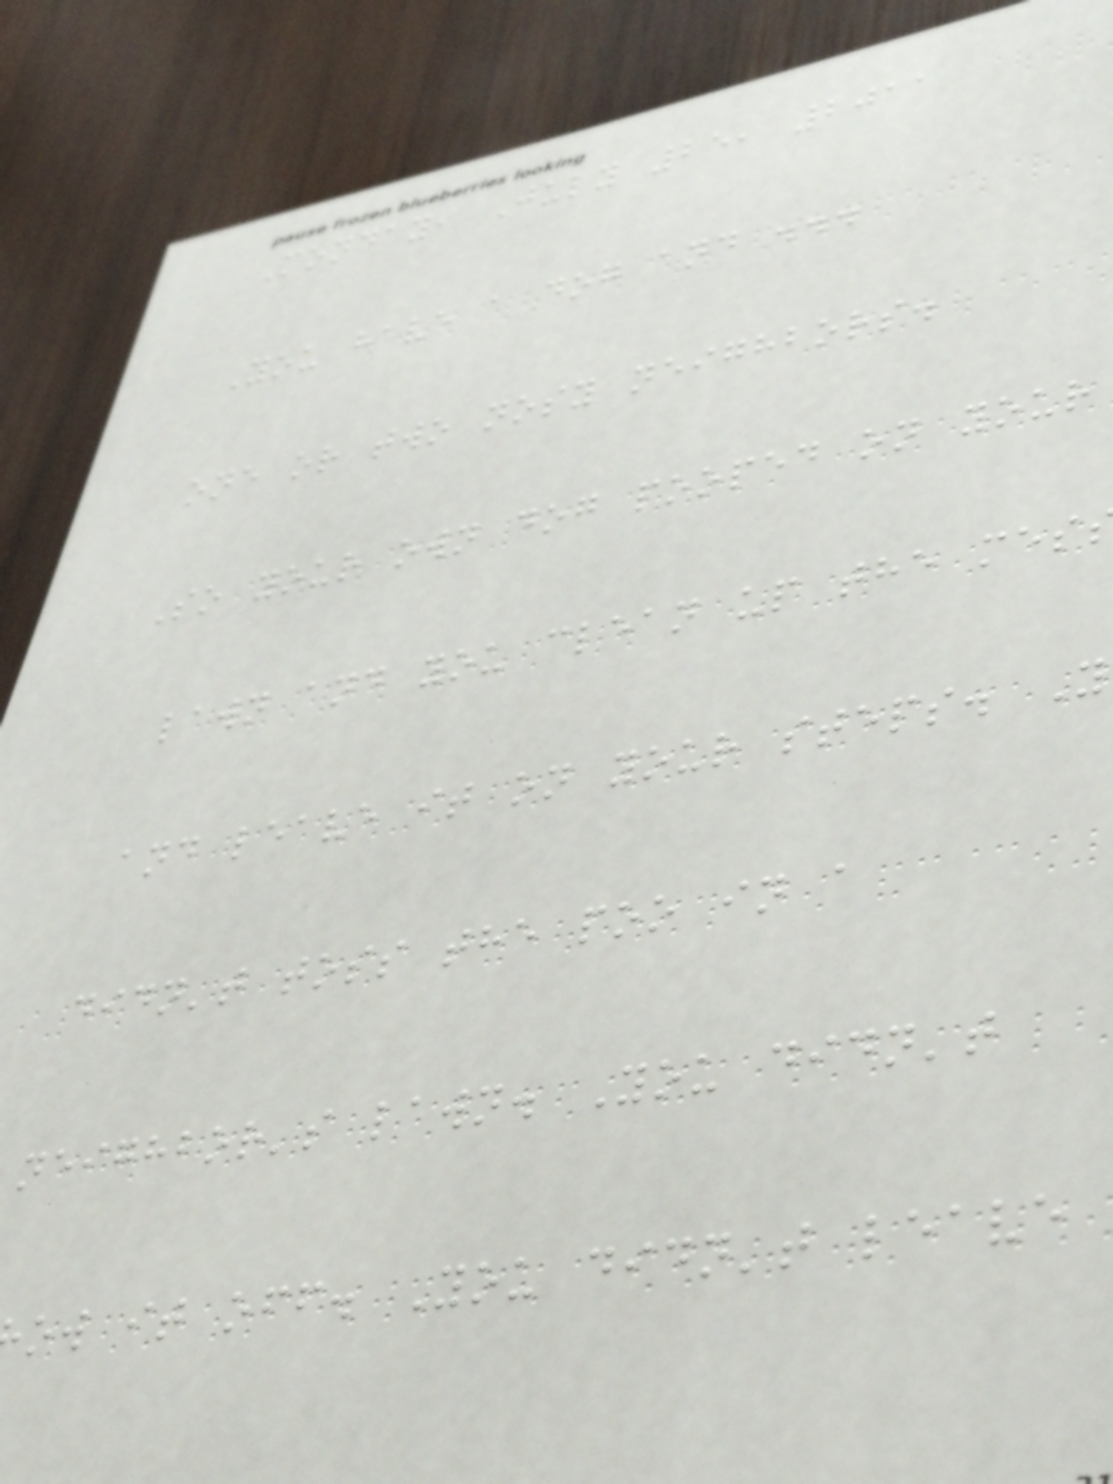Monday, July 25, 2011
You have a dog and ...
one or two nosy neighbors.
So your own dog pooped on your
lawn and you clean up the mes
and leave it on your steps. Y
didn't toss the poo in a
neighbor's lawn. You didn't
ow it off. You didn't leave
